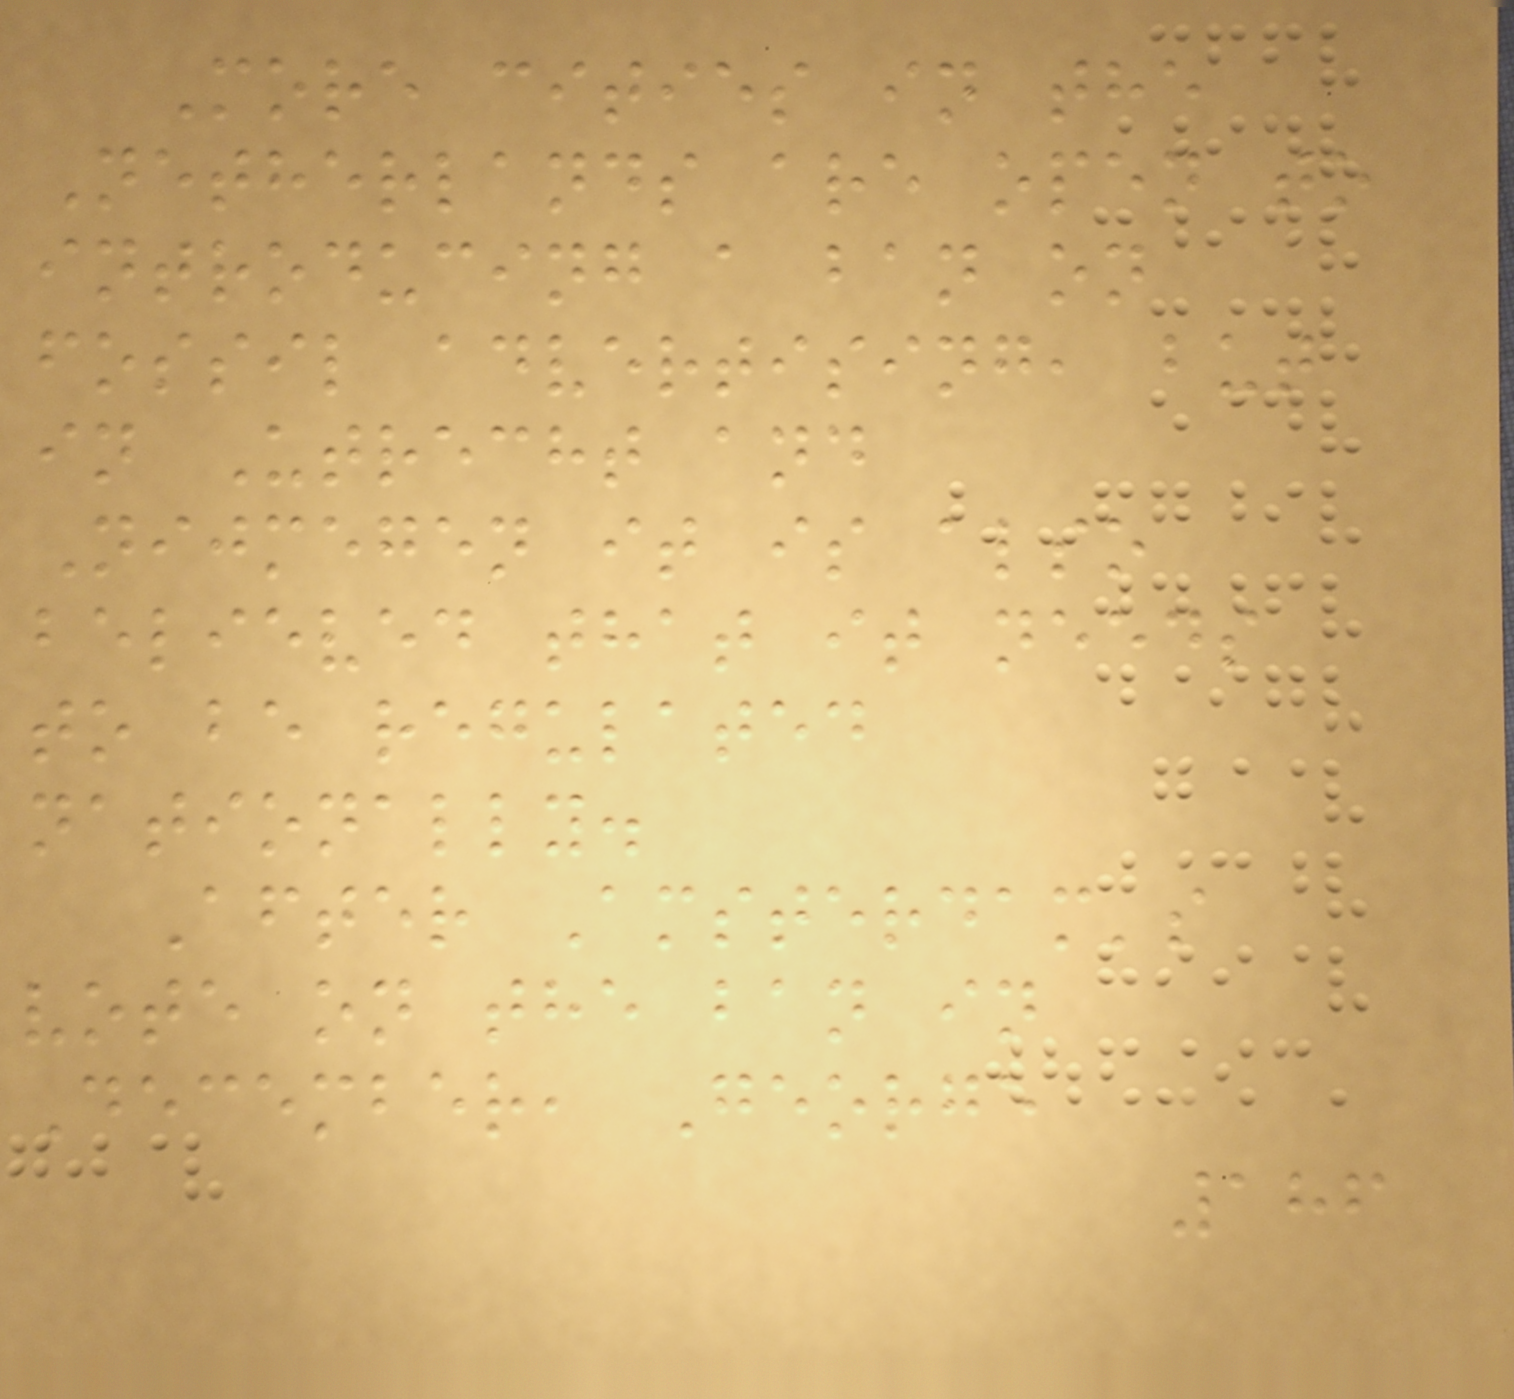More cities in the
Netherlands are open to
introducing a ban on
fossil advertising, but
in Utrecht and
Nijmegen it is also
believed that it needs
to be regulated
nationally.
After Amsterdam's
vote on the ban in
December, George
186
